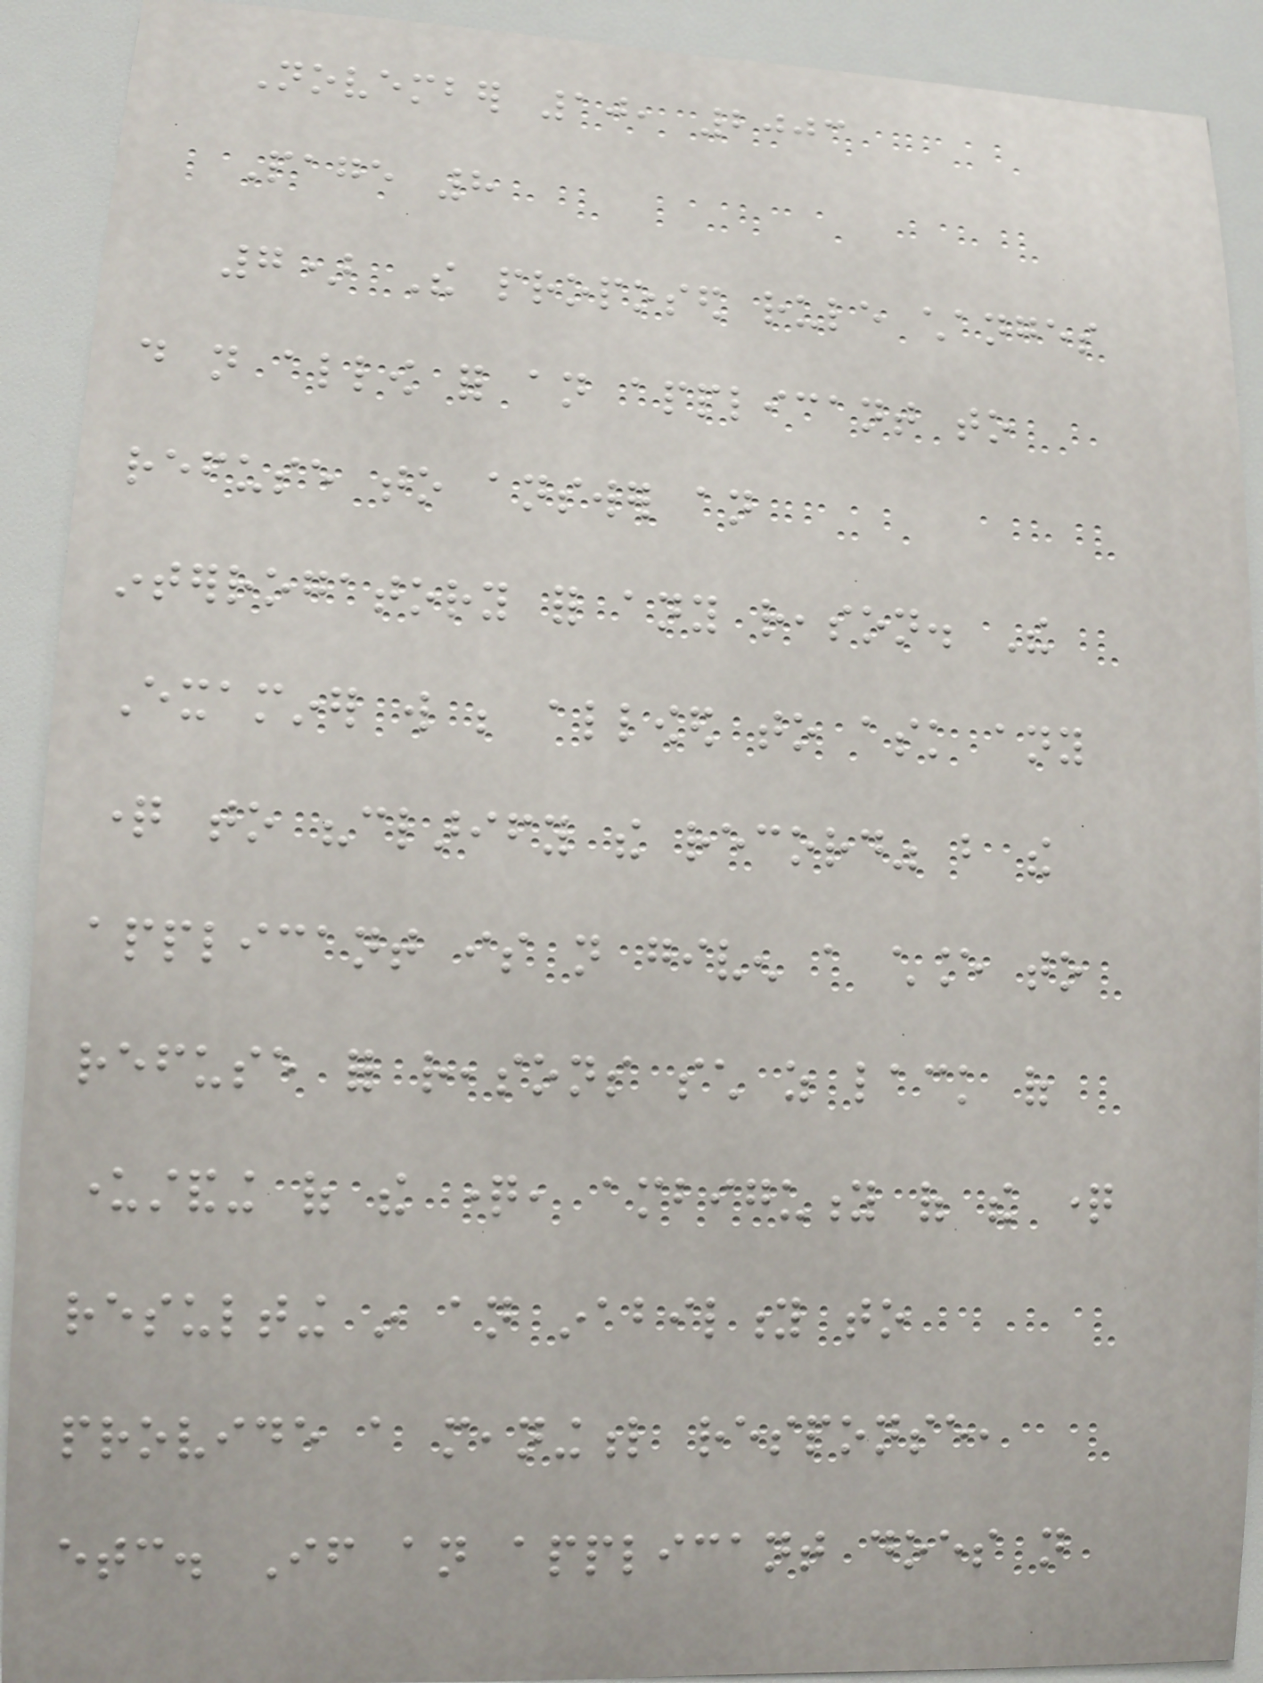November 10, 2003
Page 8
7) The proposed rule changes
do not allow for an applicant to
refuse to answer an
interrogatory for any reason. The
Examiner will be allowed to ask any
question to "clarify the record" but the
applicant is not given a chance to
refuse for reasons such as lack of
understanding of the question, ambiguity of the question
resulting in an inability to
provide a meaningful response,
etc. If an applicant does not
